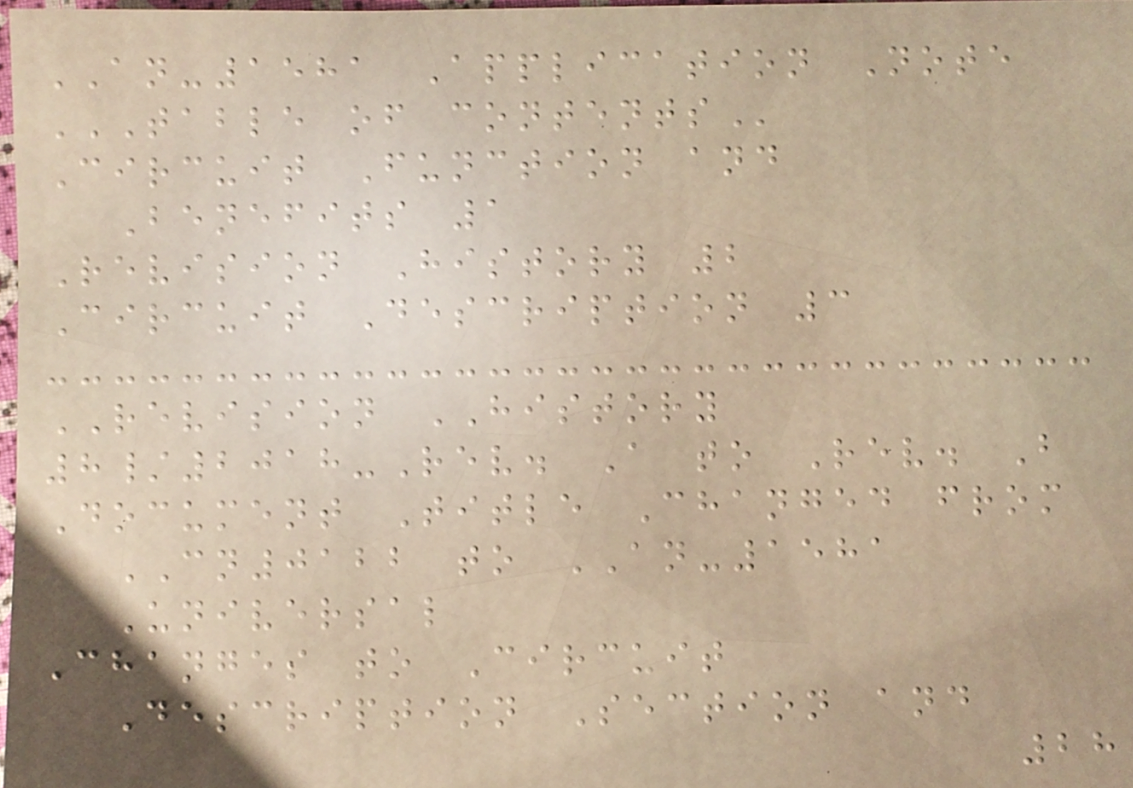AN-1581 Application Note
TABLE OF CONTENTS
Circuit Function and
Benefits 1
Revision History 2
Circuit Description 3
REVISION HISTORY
8/2018-Rev. A to Rev. B
Document Title Changed from
CN0122 to AN-1581
Universal
Changes to Circuit
Description Section and
28
